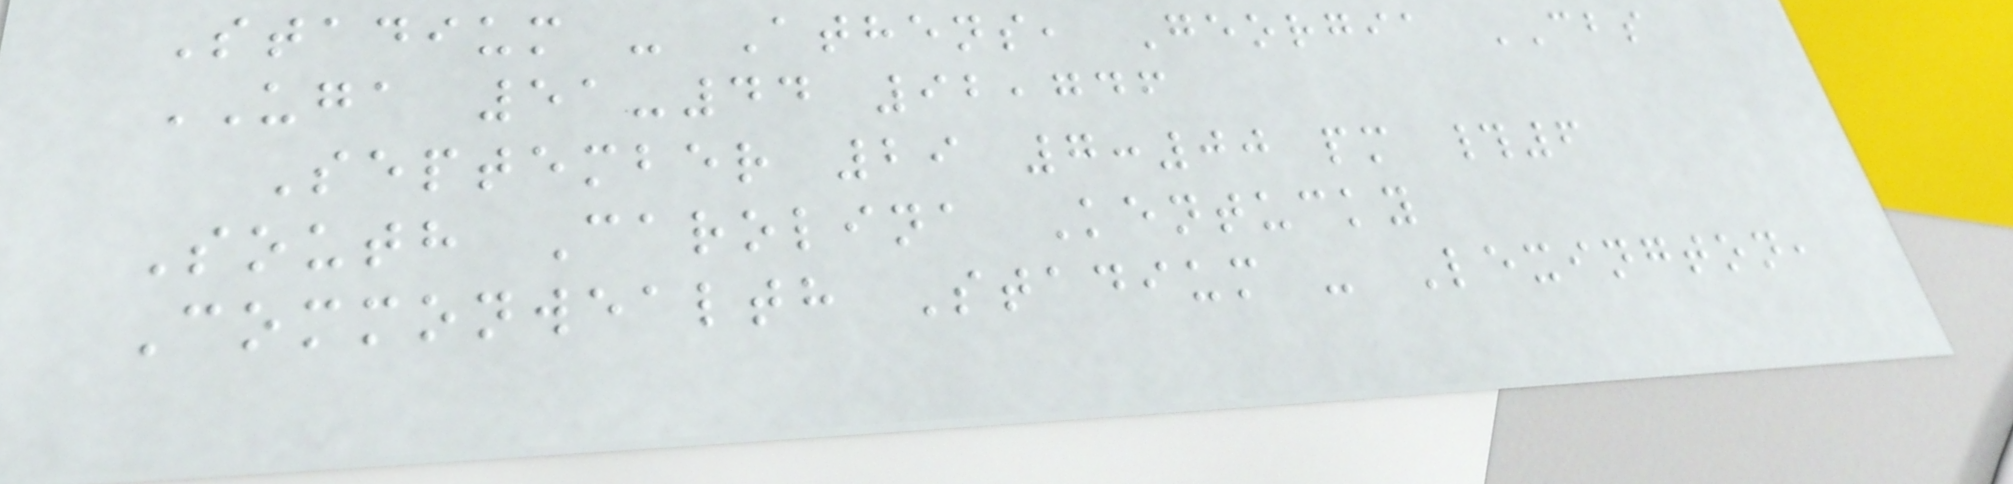Stadium - Athens, Georgia CBS
UGA 51-44 92,746
September 29 7:00 pm #6
South Carolina Kentucky
Commonwealth Stadium - Lexington,
